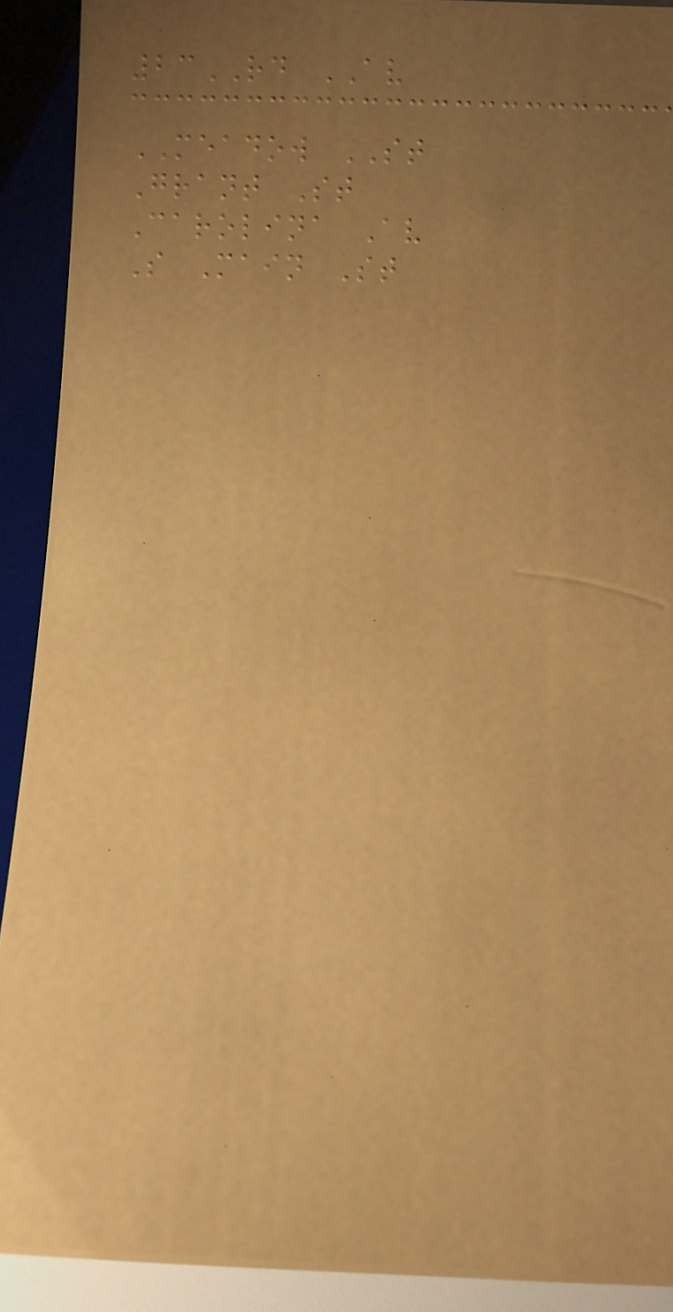23RD AV
MEADOW ST
Grant St
Carolina Av
S Main St
